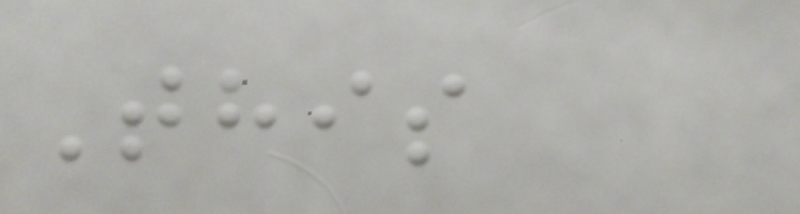This
